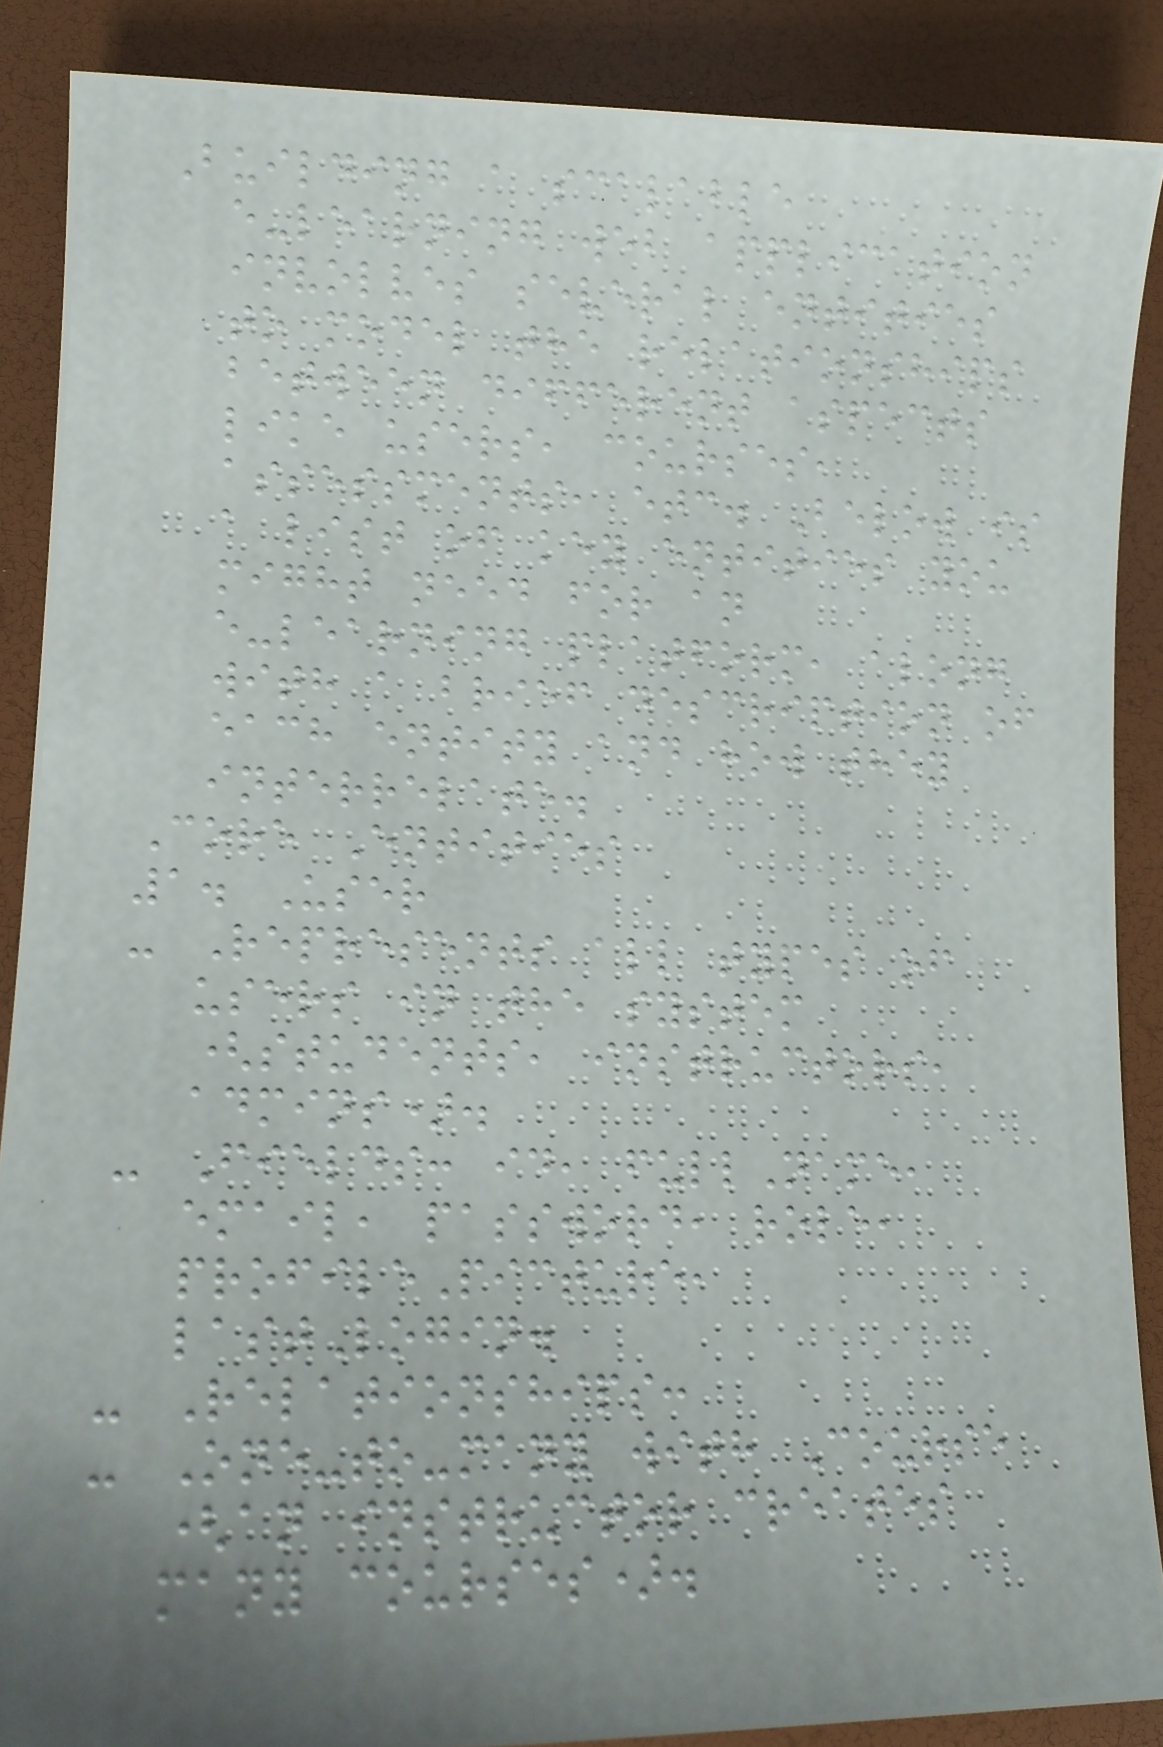Building a scalable
e-learning web application
involves several entities
to model the relationships
between different aspects
like users, courses,
assessments, etc. Below is
a list of key entities you
might need for an
e-learning platform, along
with a brief description of
each entity and how they
interrelate.
Core Entities
1. User
- Represents all types of
users in the system
(students, instructors,
admins).
- Fields: id, fullName,
email, password, role,
profilePicture,
lastLogin.
- Relationships:
- One-to-many with Course
(an instructor creates
many courses).
